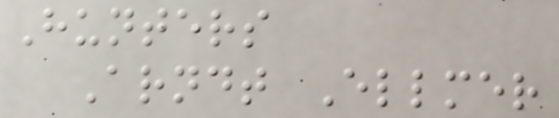Hunters
Arndt Ellmer
